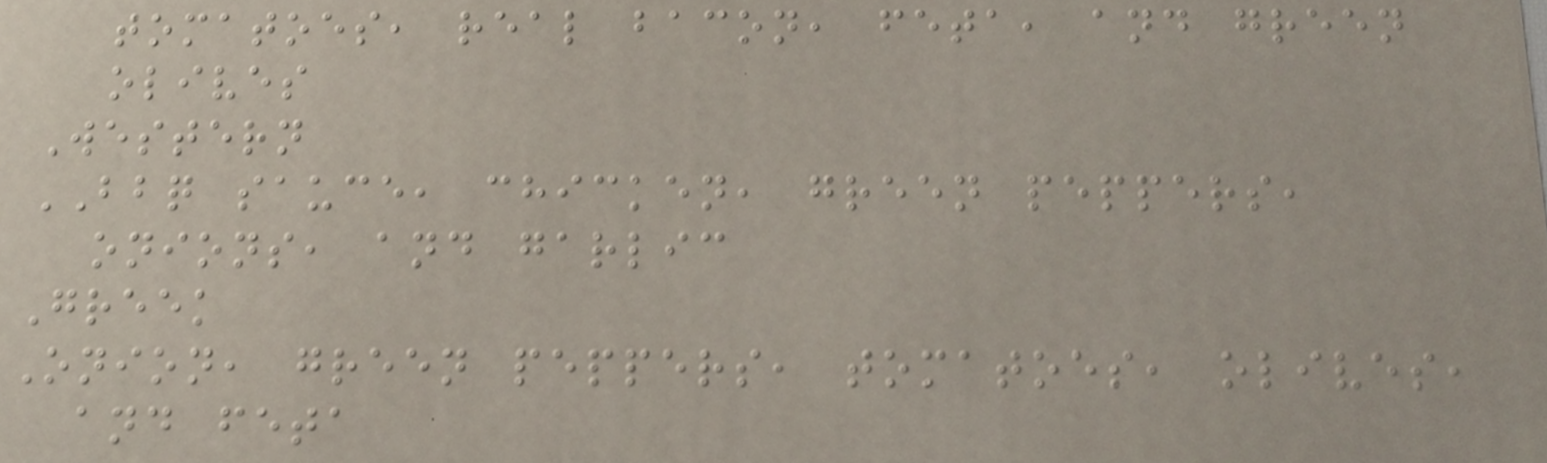tomatoes, real bacon, feta, and green
olives
Western
BBQ sauce, chicken, green peppers,
onions, and garlic
Greek
Onion, green peppers, tomatoes, olives,
and feta
